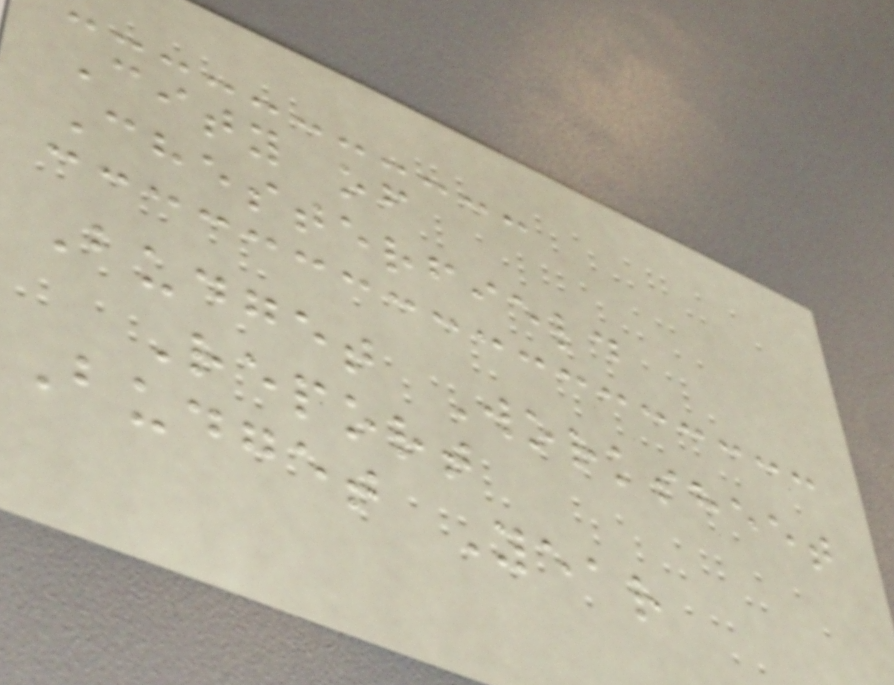City of
Chesterfield
Budget Worksheet
Report
Budget Year
